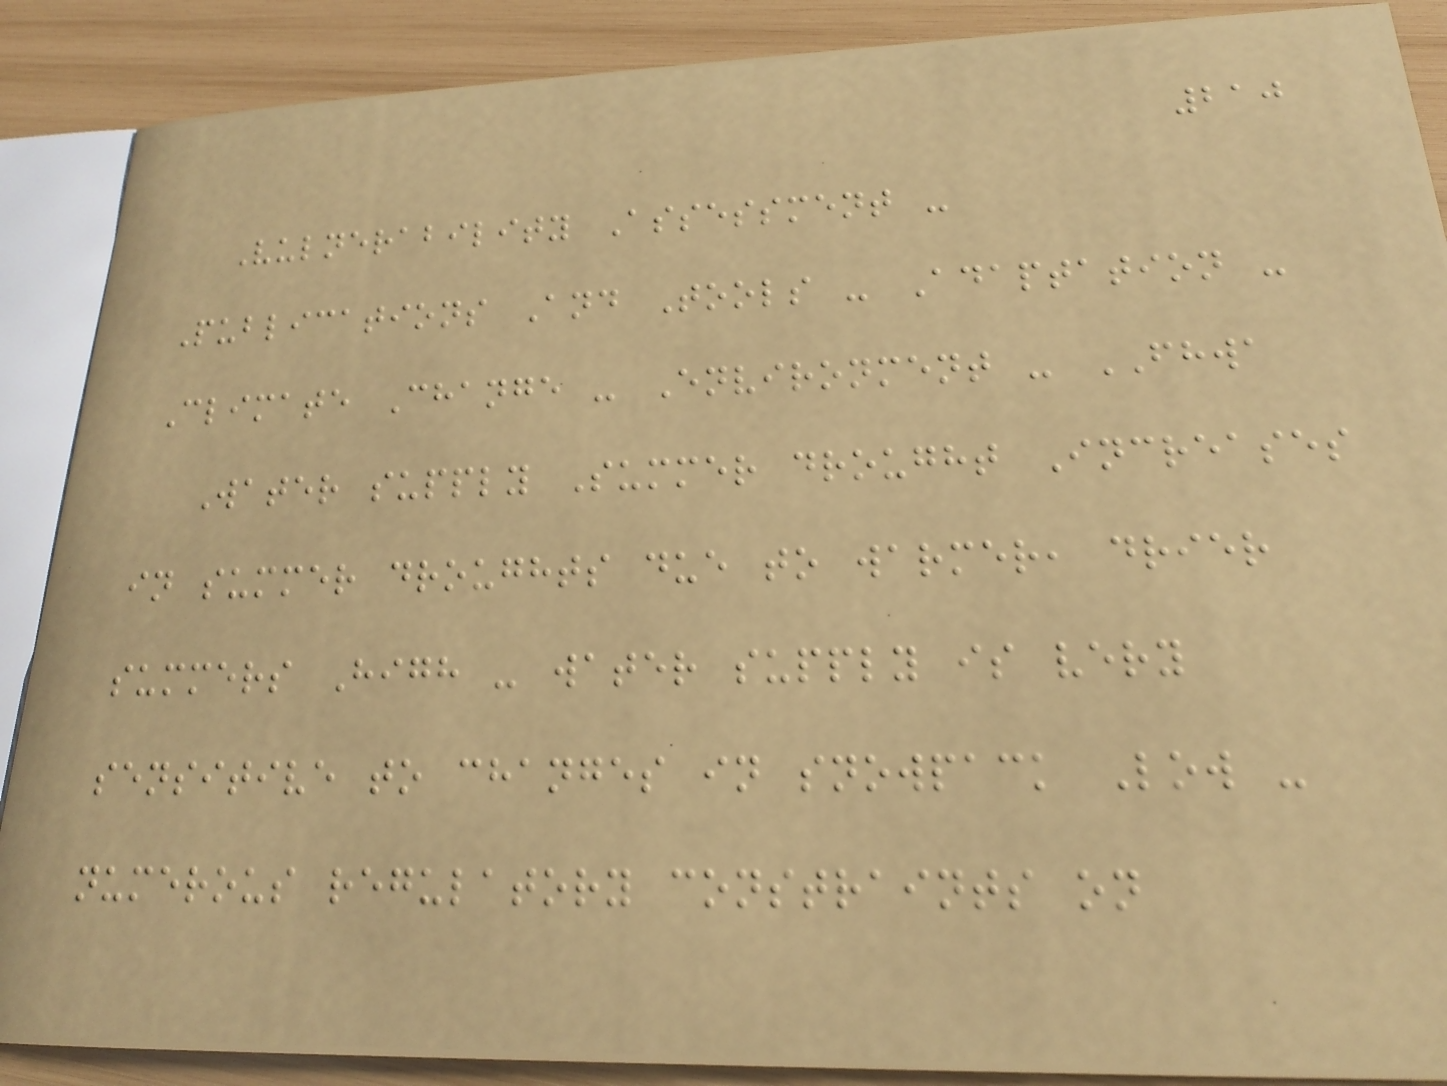210
Vulnerability Assessment -
Publications And Tools - Adaptation -
Climate Change - Environment - FHWA
Water supply Summer drought Increases
in summer droughts due to warmer, drier
summers High - water supply is very
sensitive to changes in snowpack Low -
numerous regulatory constraints on
